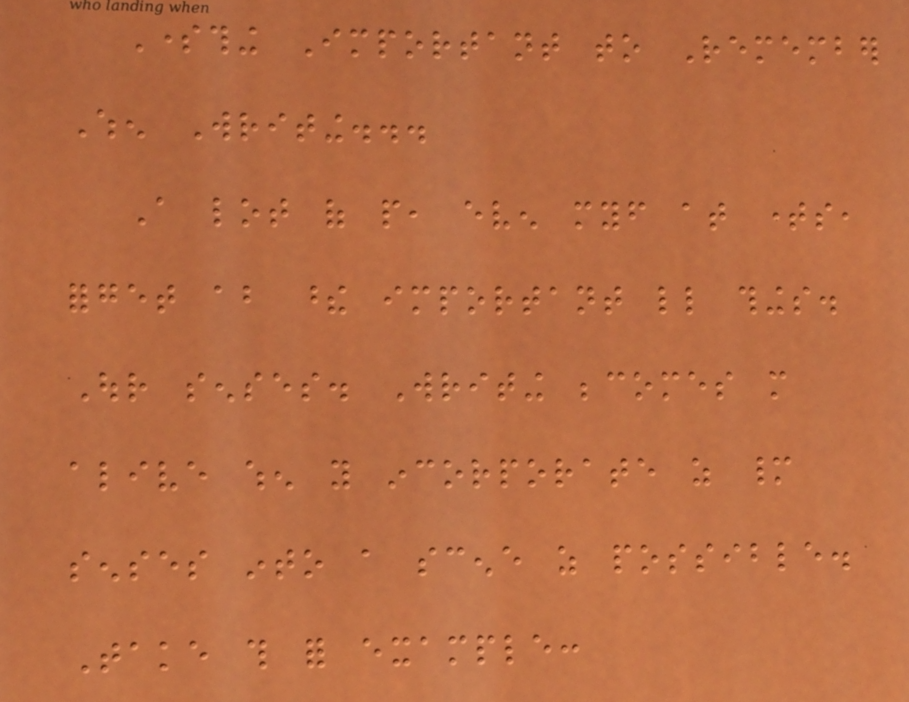Something Important to Remember
When Writing...
A lot of people, even myself at times,
forget about these important little things.
Our senses. Writing becomes more
alive when you incorporate as many
senses into a scene as possible.
Take this for example:
